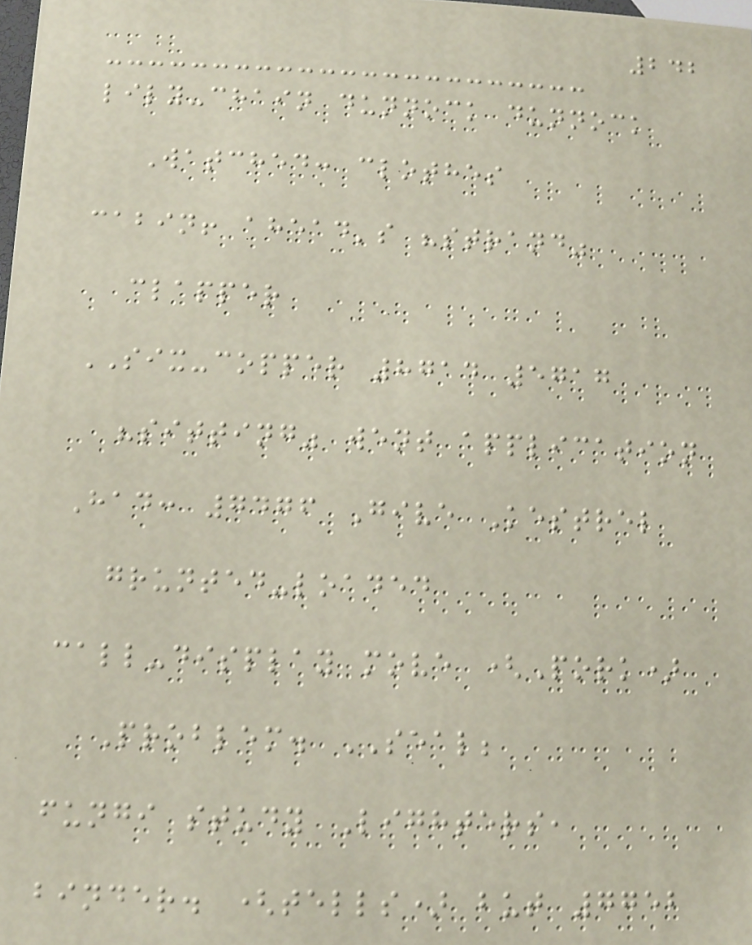242
lily-chain dunnock dunnock
Watched: clothes
cabin! ahead's "strand"
clapper
SIX-copper 8714 5717
"sitting" went application
Had: 7476 Give Kestrel
grunted-loaded
call-display move (Pork)
Problem. SEAL;
fungi study Lighters,
binder. (tells) but 7752
